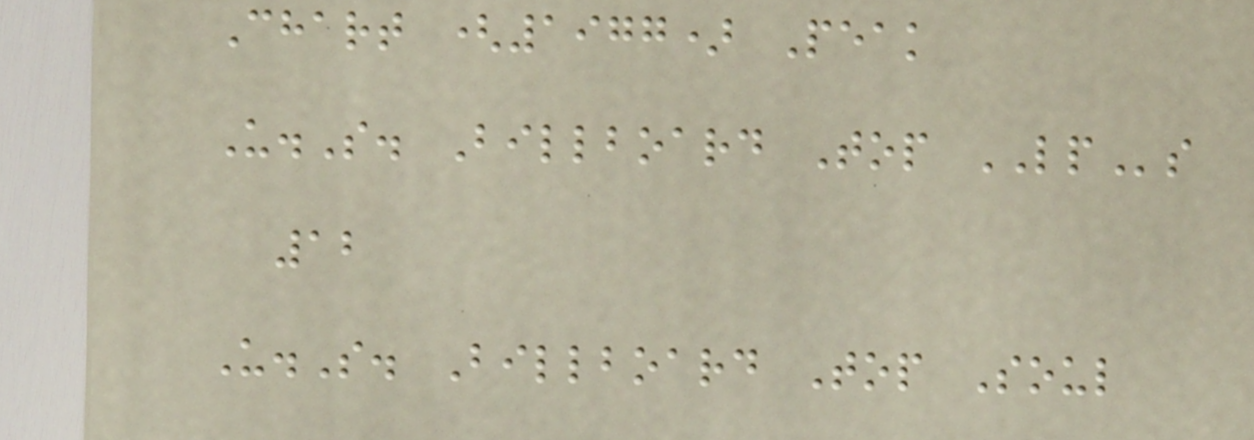Chart (1977) Peak
U.S. Billboard Top LPs
12
U.S. Billboard Top Soul
